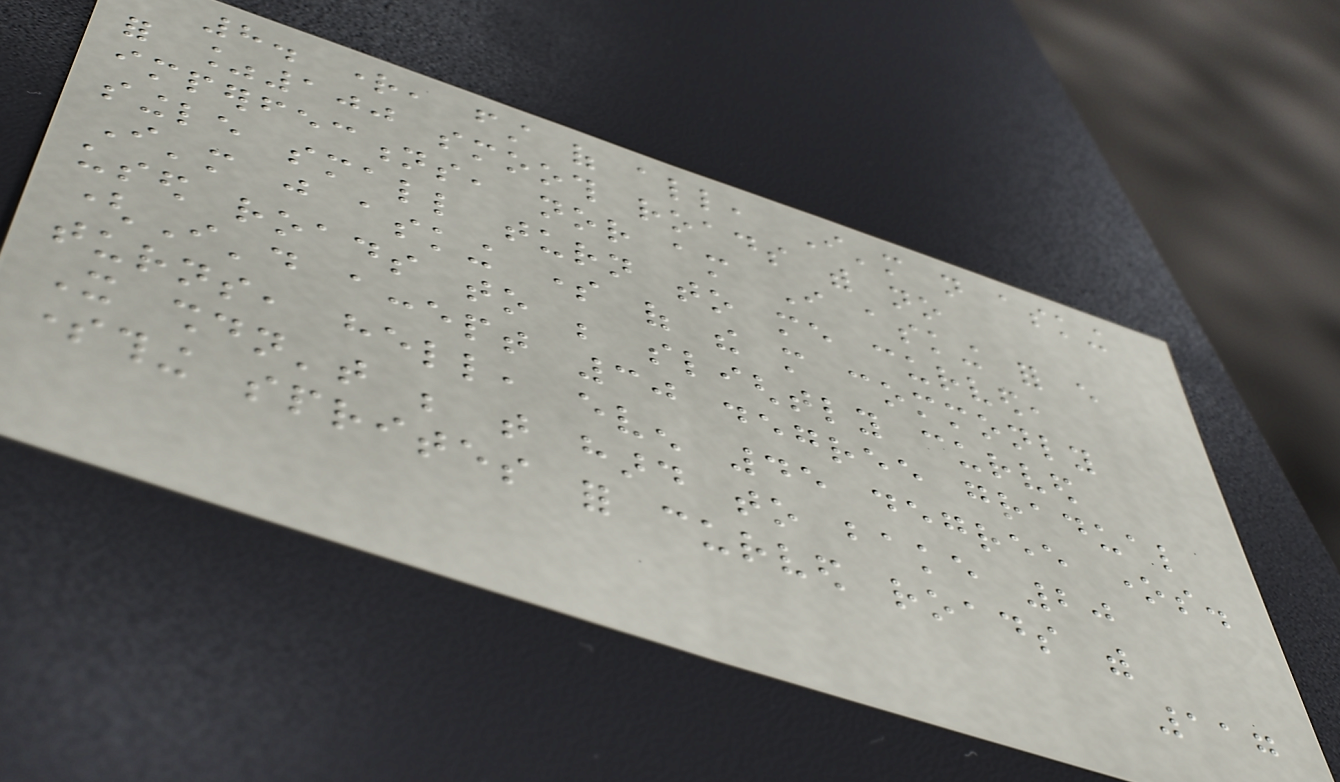8. right, first of all, I'm not asking
for %100 smooth roads with no
imperfections, nor am I asking for every
single small turn to me curved,
I'm just asking some of the more commonly
used roads to be slightly curved
(I'd accept 30 degree gradual
turns, hell, even 45 degree ones.
It shouldn't be that hard to bake 20
something sprites for curved roads with
117
